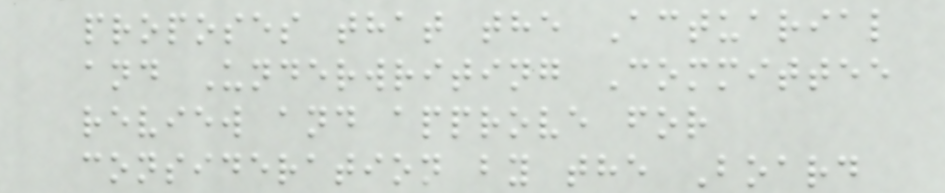proposes that the Actuarial
and Underwriting Committee
review and approve for
consideration by the Board
